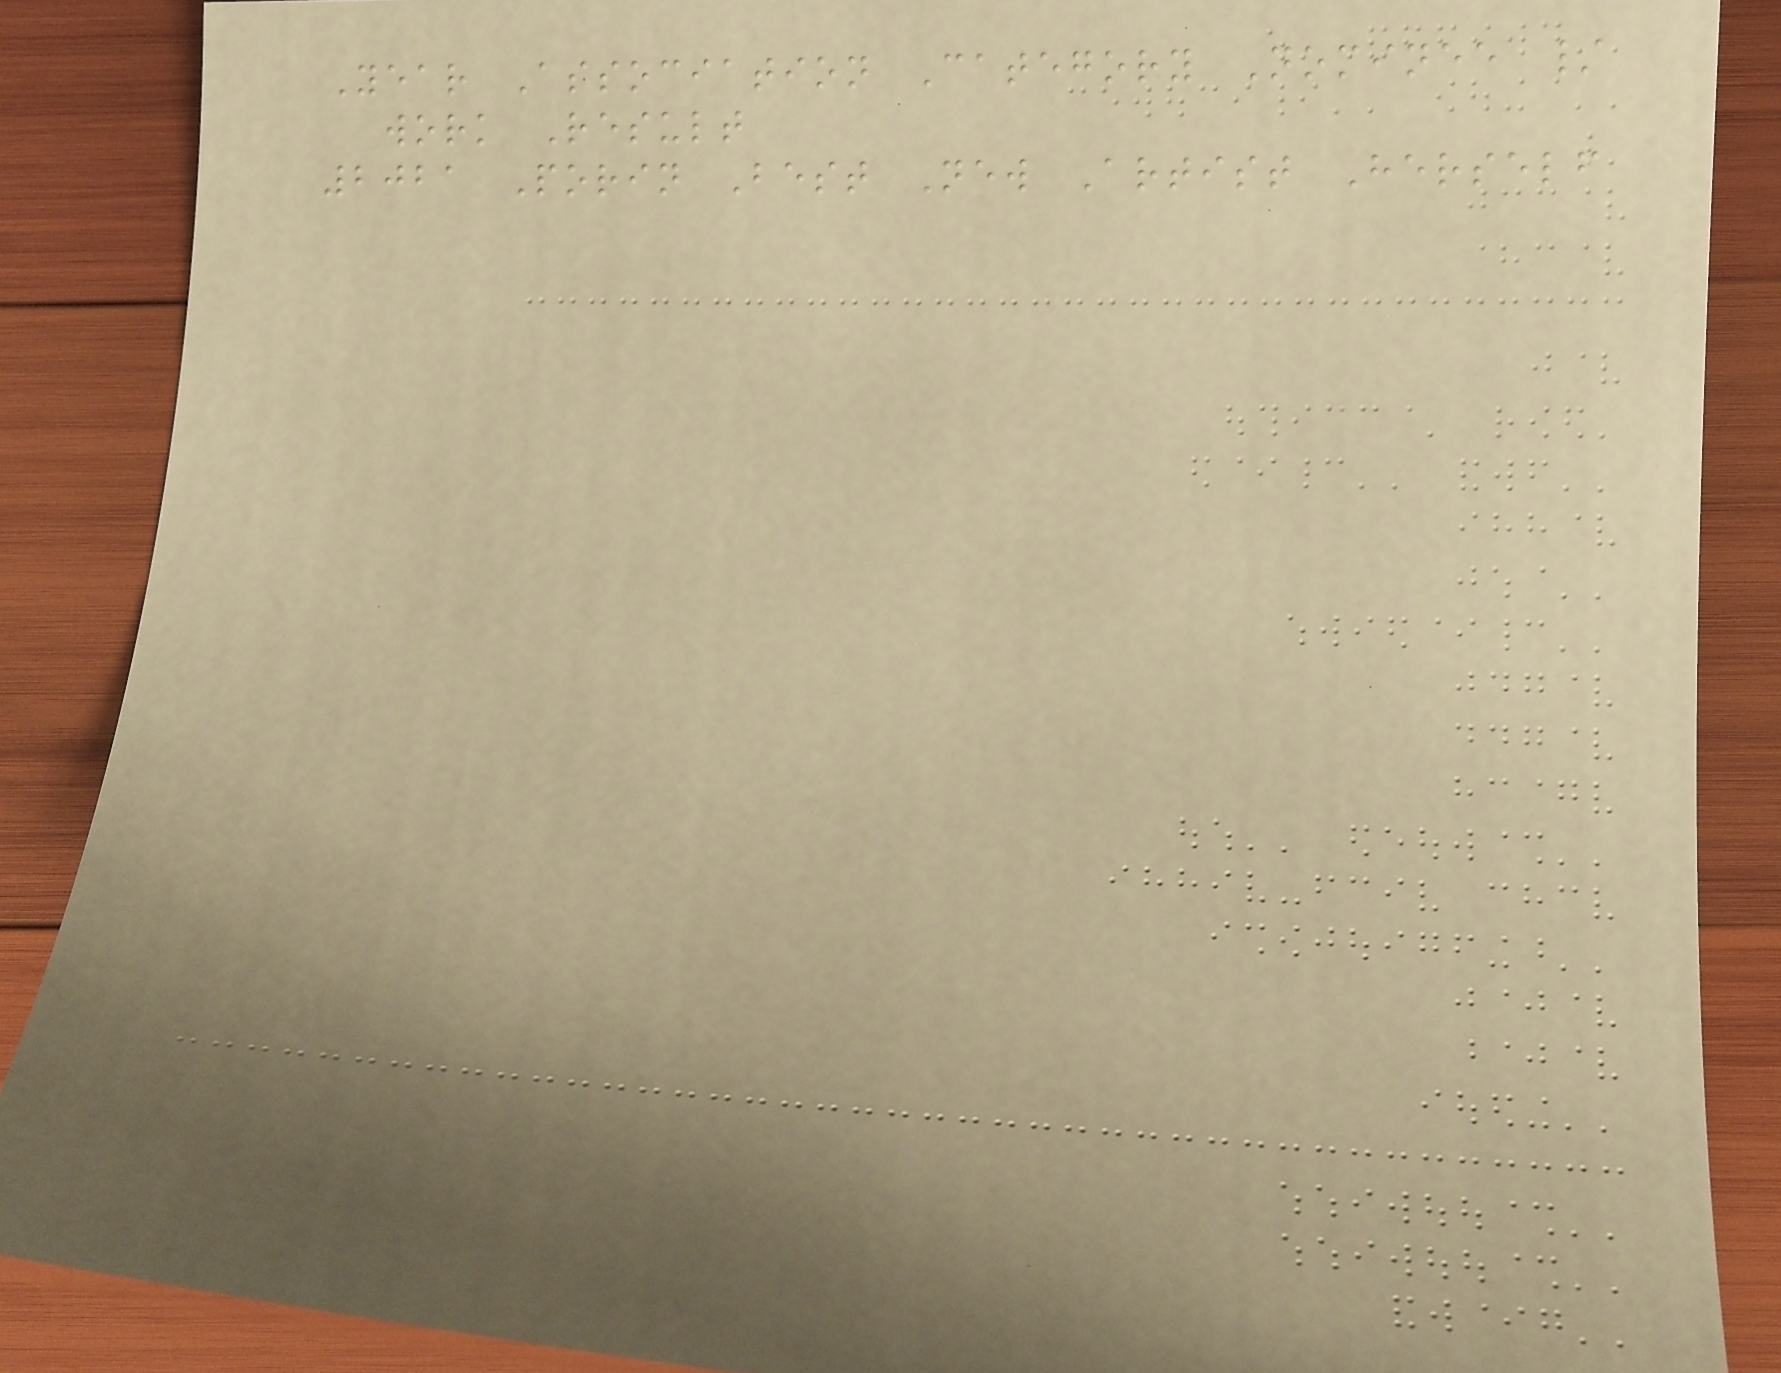Year Association Category Nominee /
work Result
2021 Porin Best New Artist Herself
